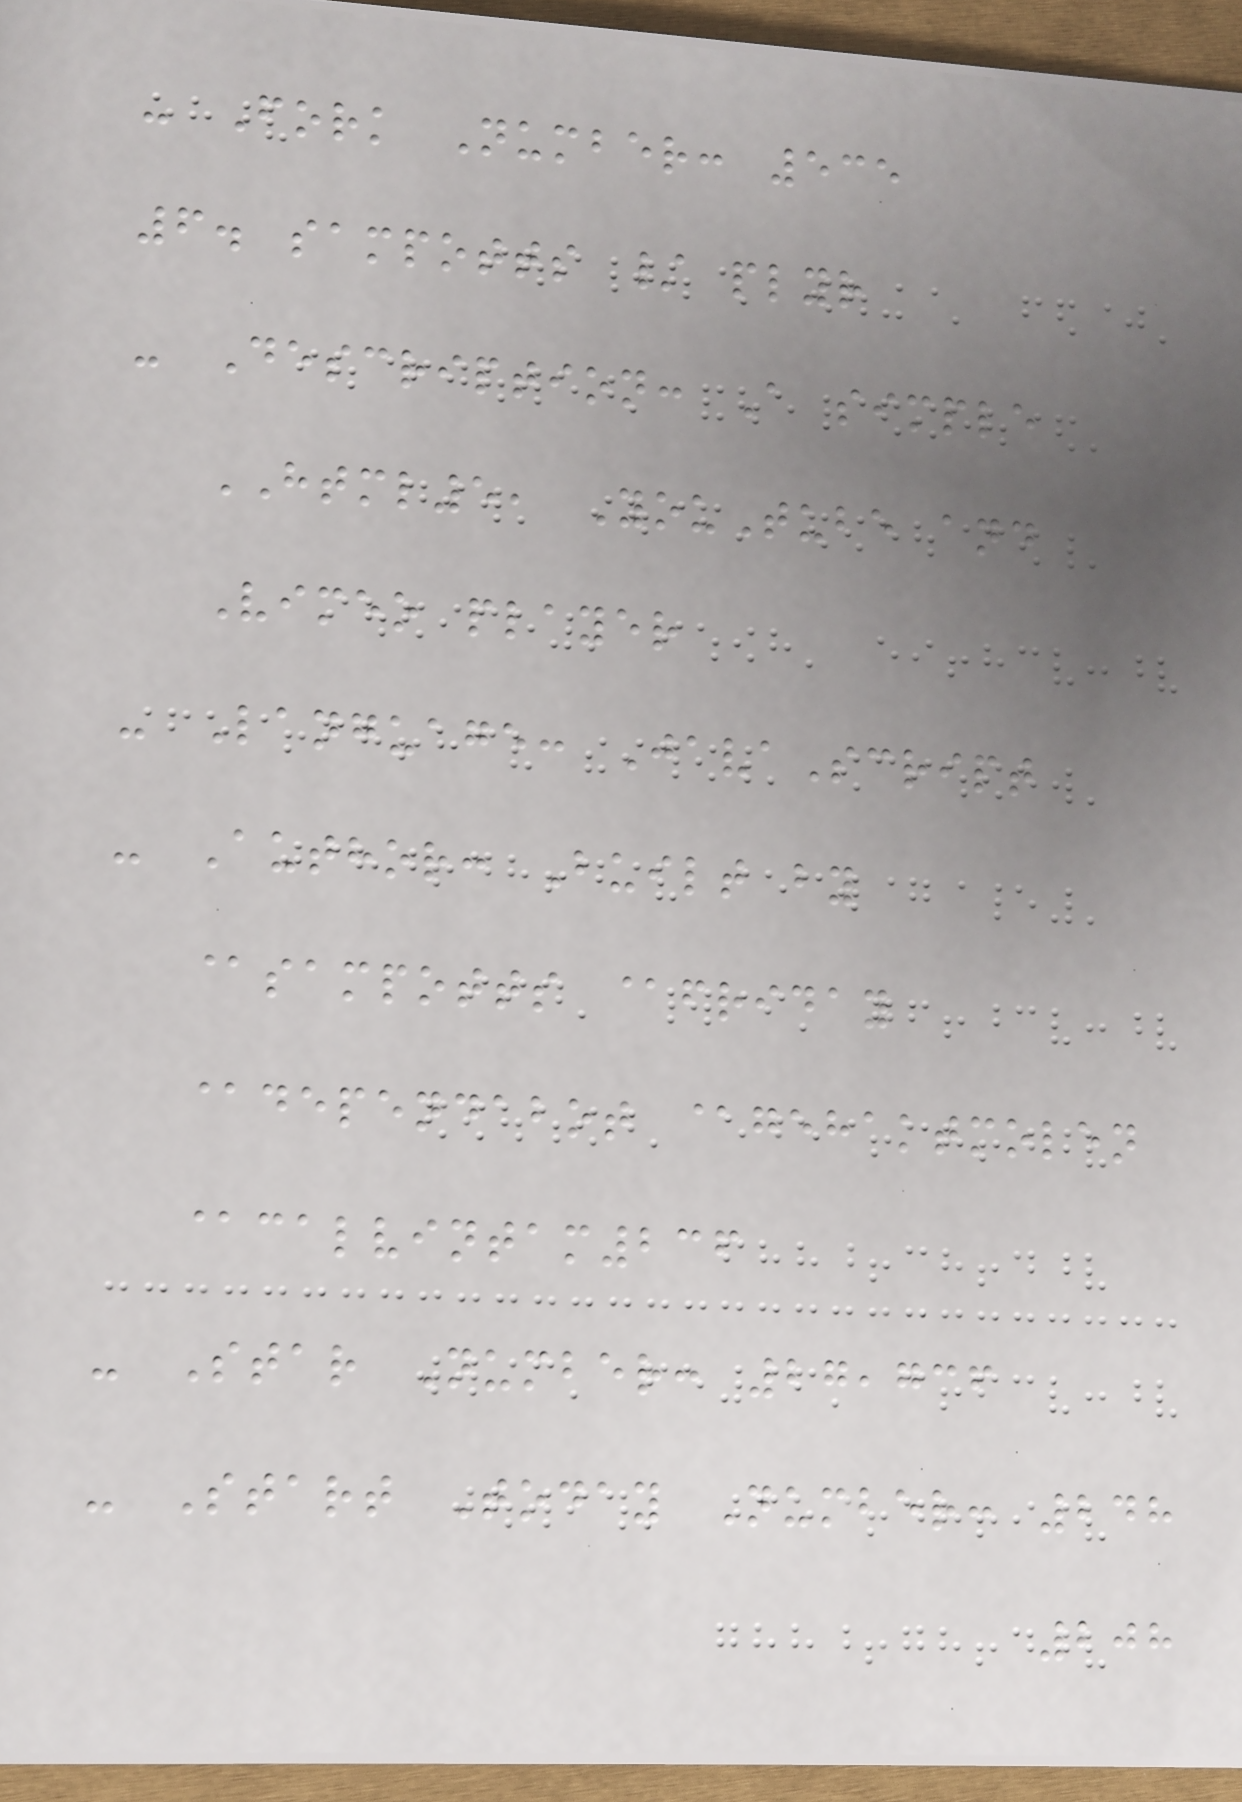- Fork Number: 535
6. sampotts / plyr
- Description: A simple
HTML5, YouTube and
Vimeo player
- Language: JavaScript
- Author: Built by
@sampotts @friday
@dependabot @gehaktmolen
@calvintam236
- Star Number: 27,736
- Start Today Number: 248
208
